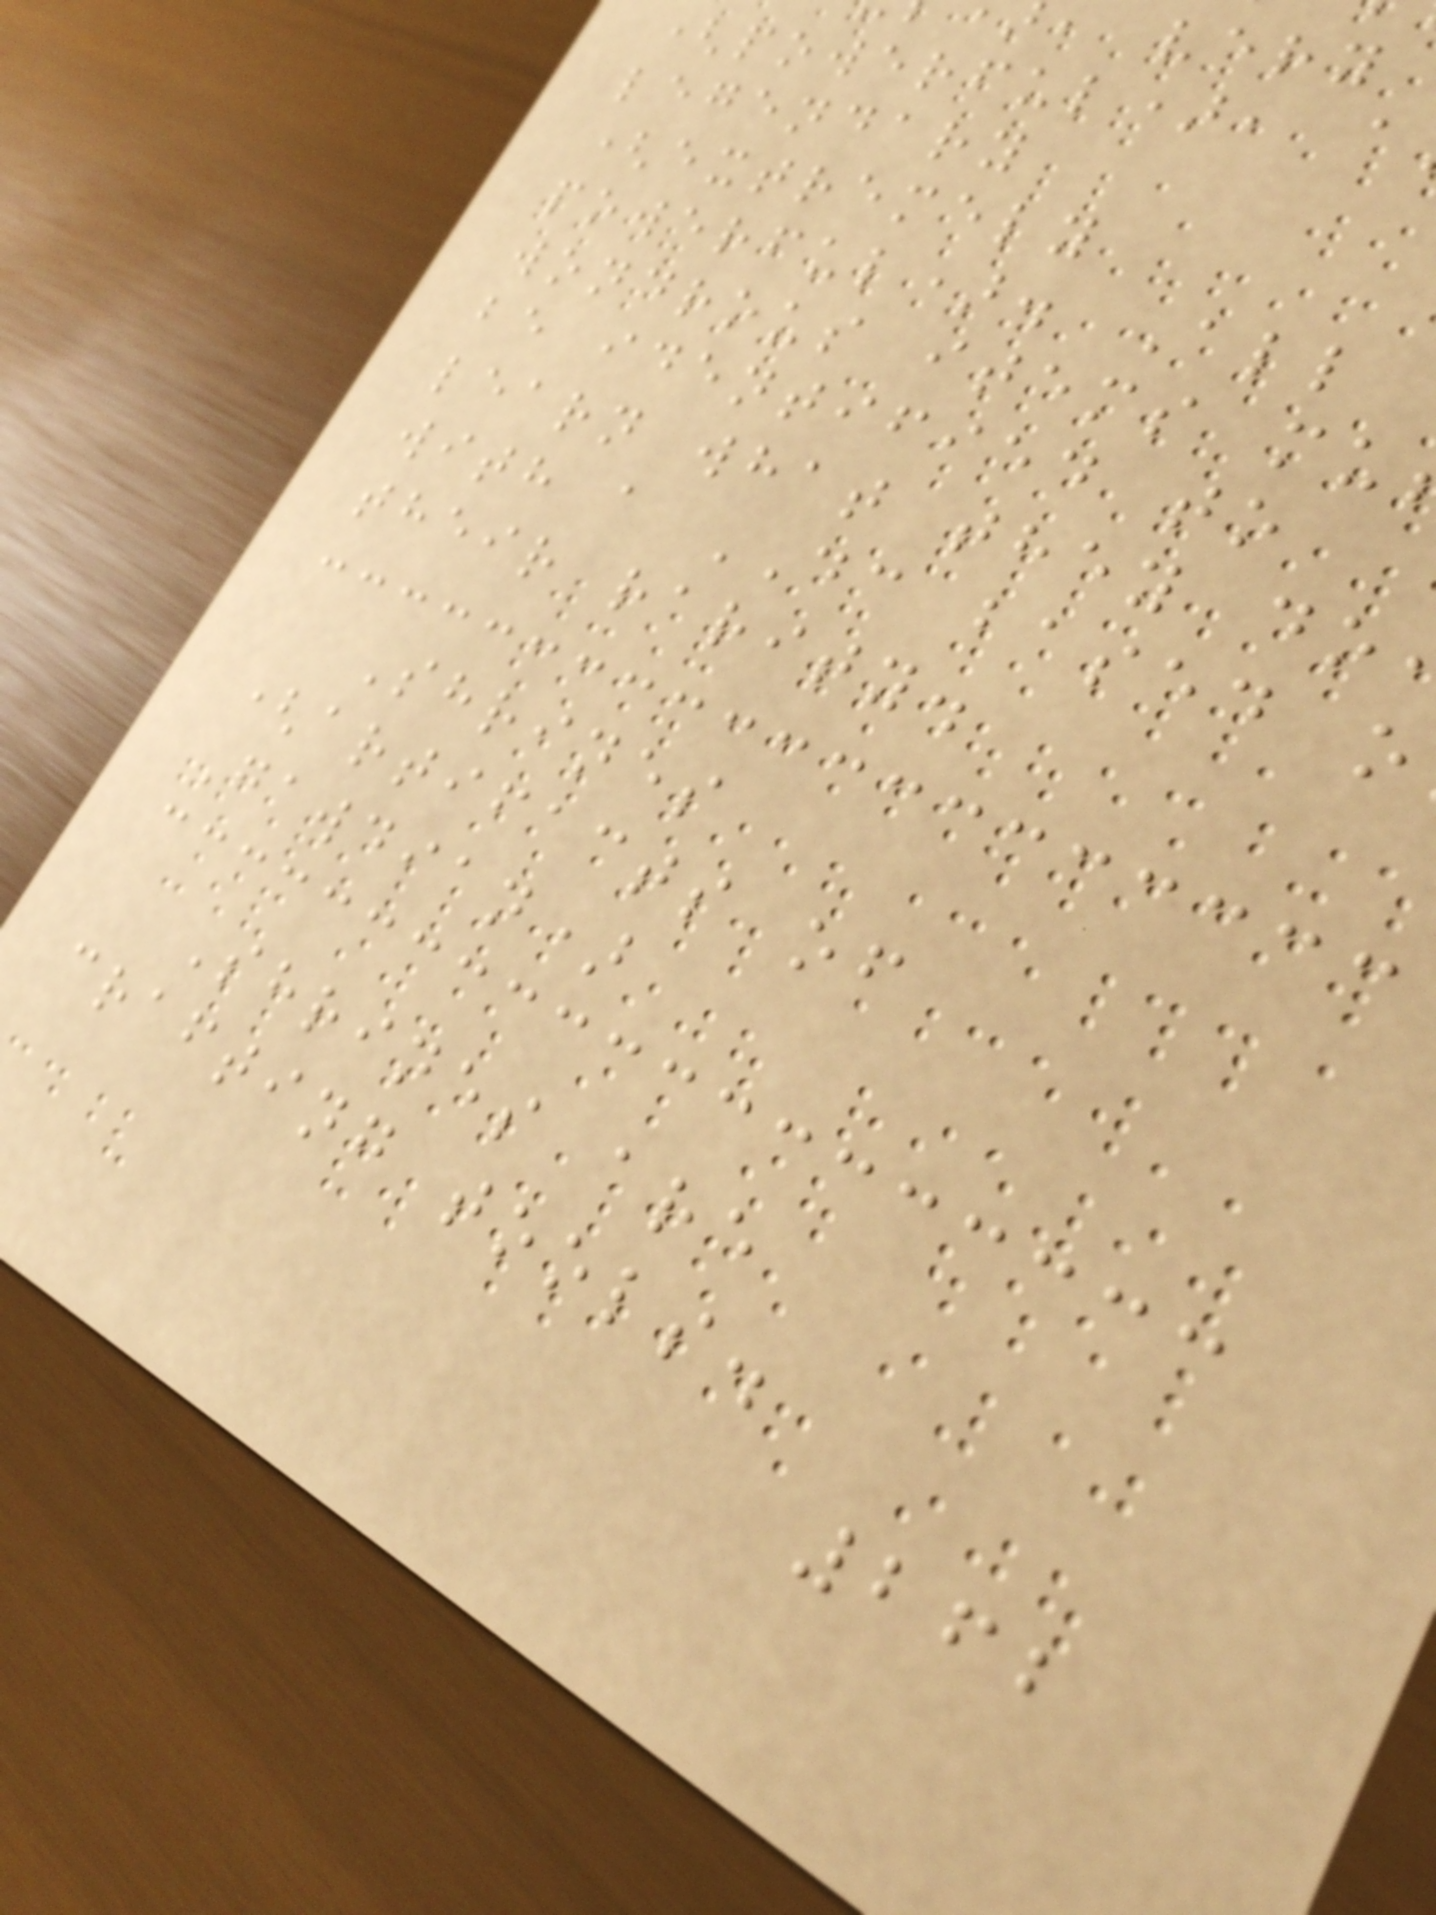, very
(powerful), a
legendary
(extremely
powerful). All
wondrous items mu
be identified to
learn what they do
with a DC based o
their rarity.
Shrines
(artifacts of
Gawdian)
Shrines are
crafting tools.
262
